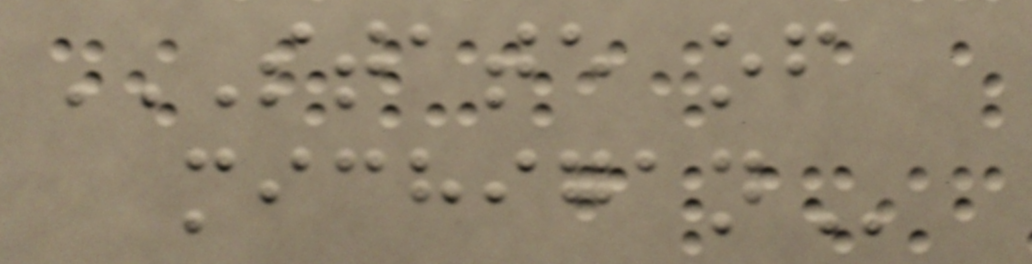STATE OF
MICHIGAN
